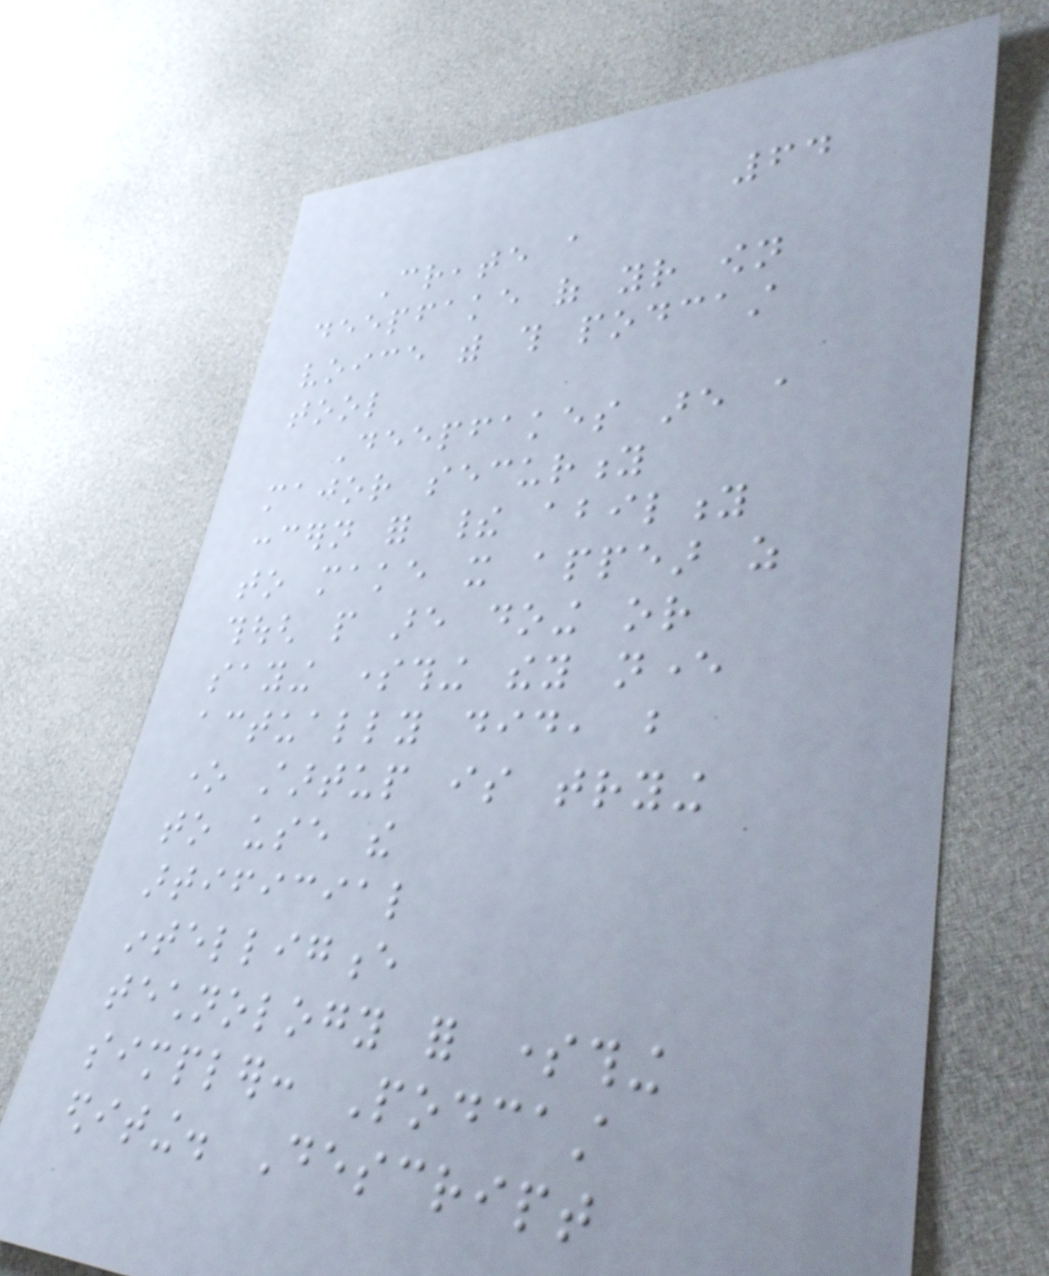64
Create a
deepfake of your own
voice with this podcast
tool
Deepfakes are a
major security
concern for their ability
to make it appear as
though people are doing or
saying something they never
actually did, but
one startup is trying
to use the
artificial
intelligence
technology for something
simpler: Podcast
editing. Descript
